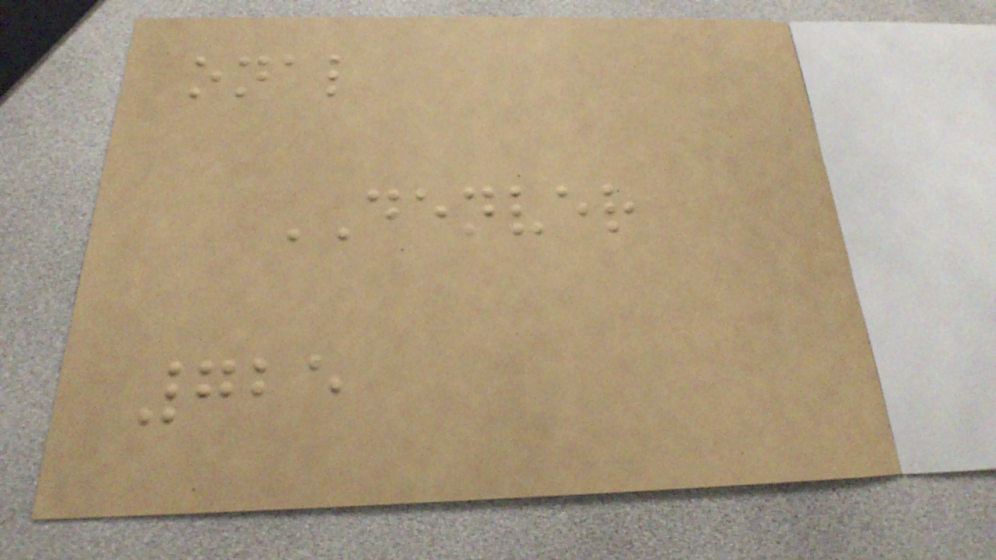onal
DENVER
725
